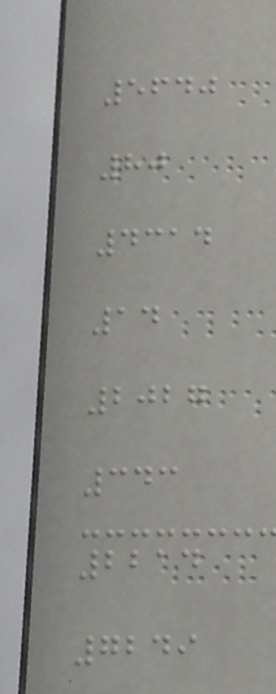5640
80
4314
14
2027
343
2214
7249
